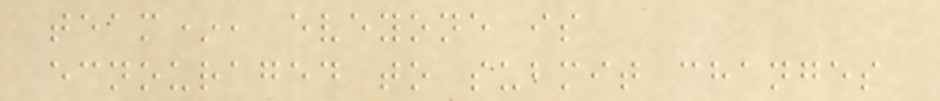team*, eveyone is
ecnouraged to submit changes
